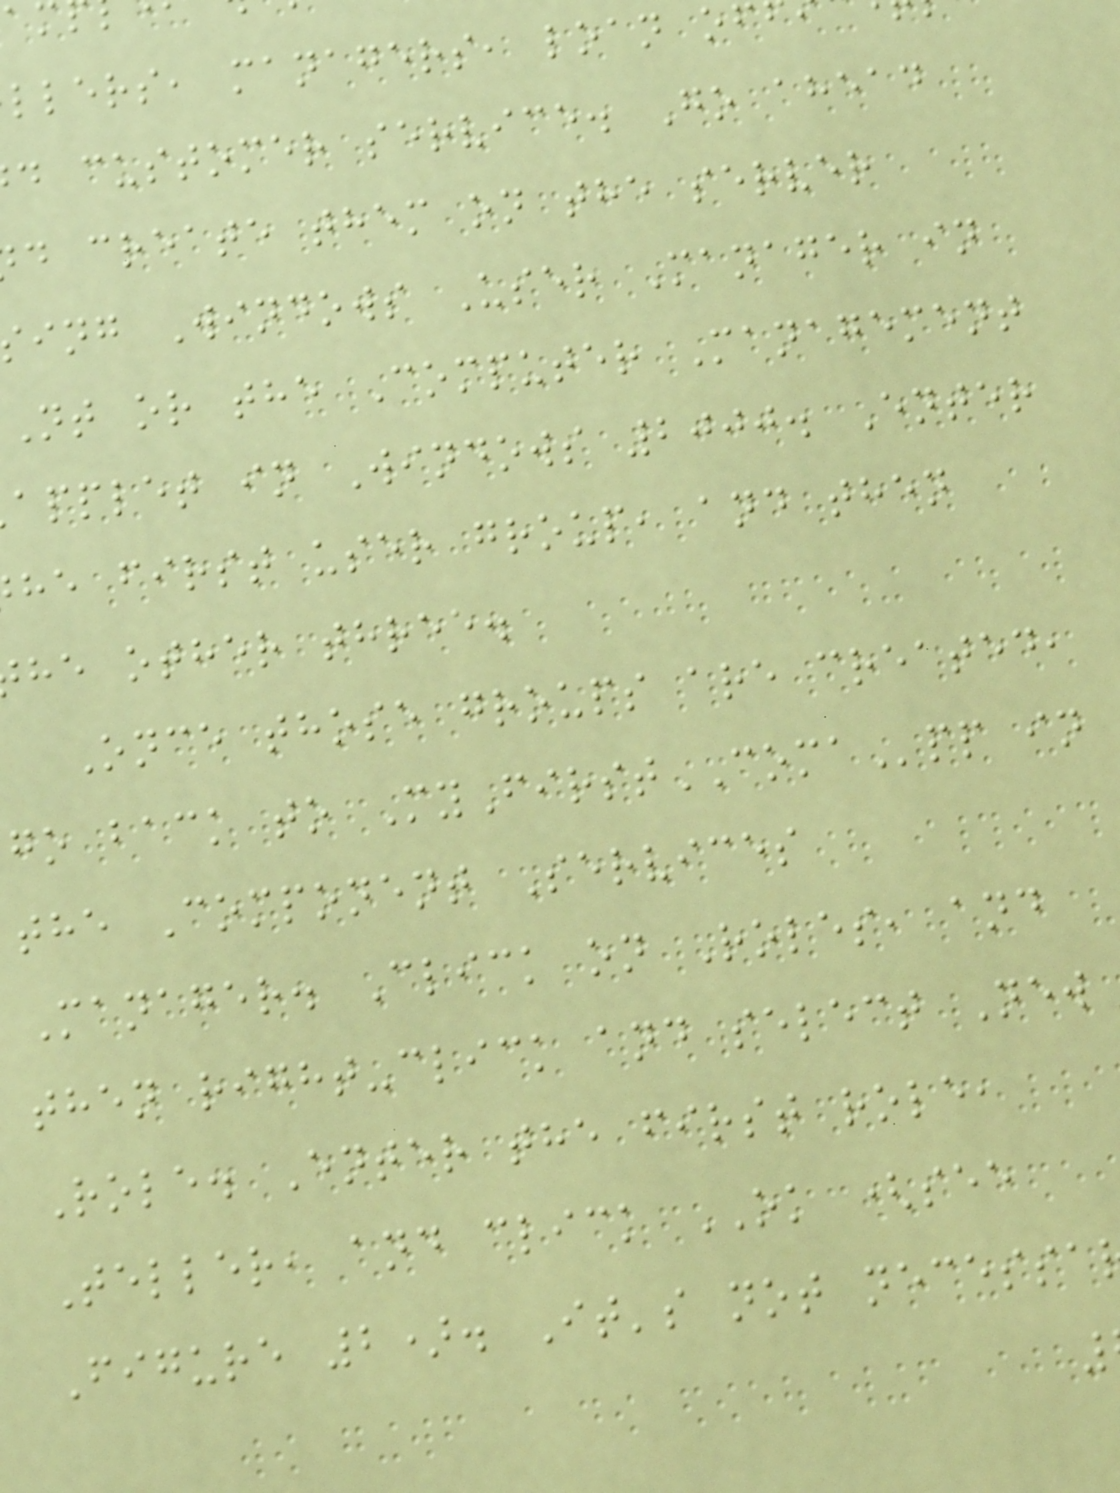llers, managers, loan of
d customer service. Go ahead
d create them on the server
ing Windows User Manager in
nt or the Computer Management
applet in Windows 2000. Enter
he first user group, and then
he other three.
Once those groups are created,
go back to MyFirstCOMApp in
the Component Services
Manager. Click on Roles, and
then right-click and select New
Role. Enter the first role,
Teller, and click OK (see
Figure 2). It's not necessa
